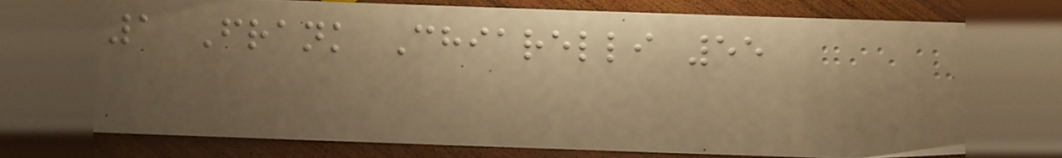1 Frank Chiarelli 55
